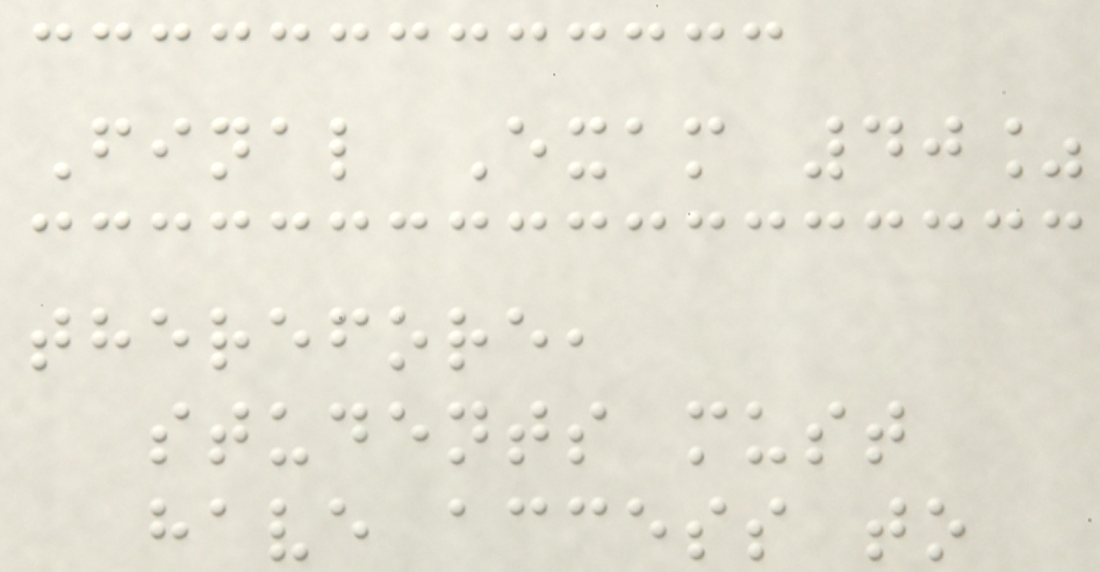Final Exam 40%
therefore,
students must
have access to
